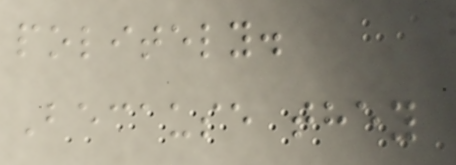politely.
Because they
